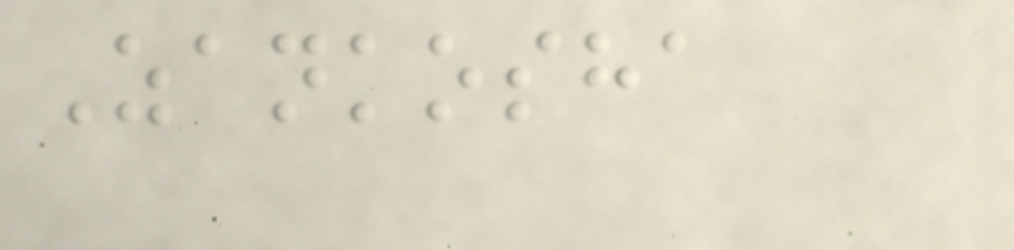Zankosha
